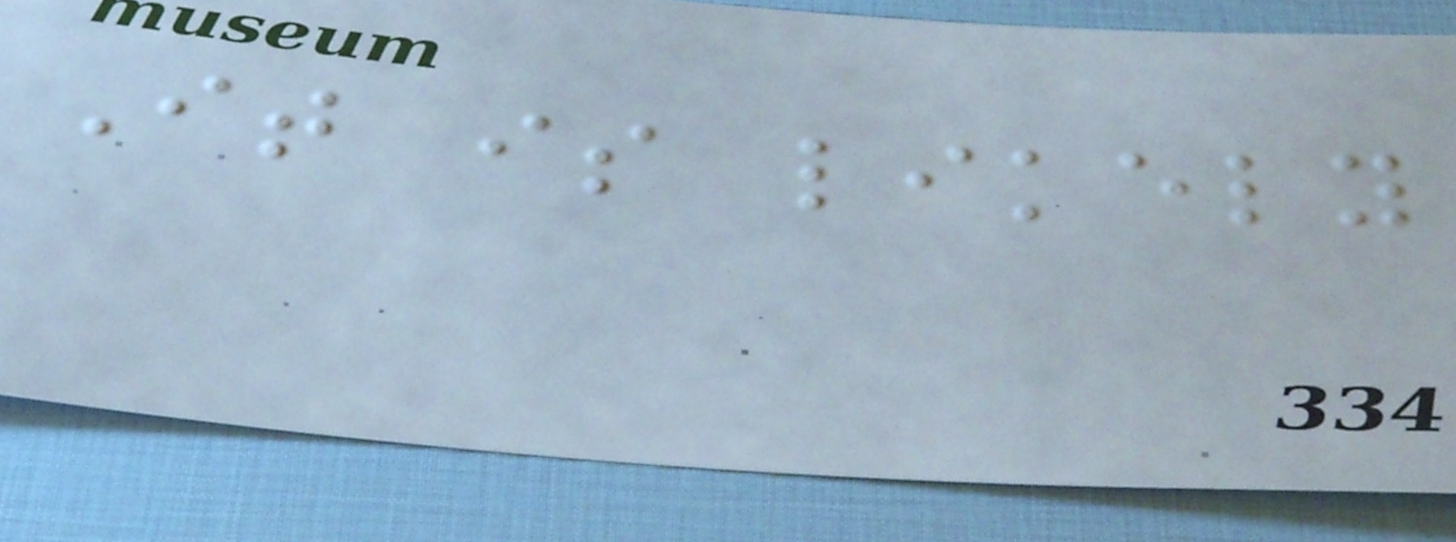It is likely
